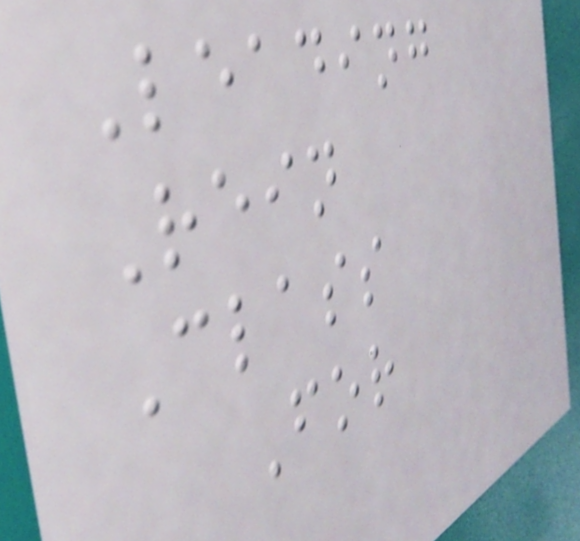Leading
Rein
Class
For
